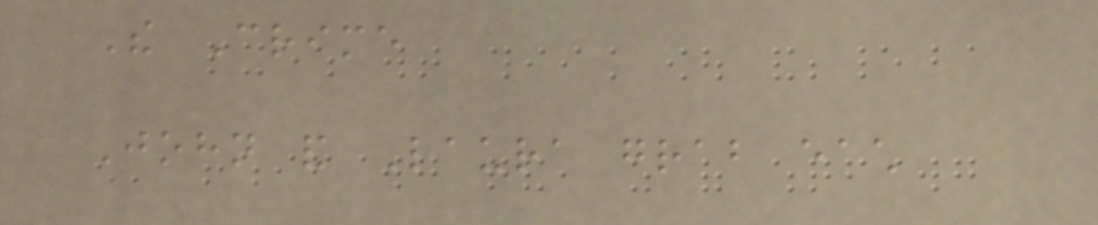The Crime
John and Laura grab each
